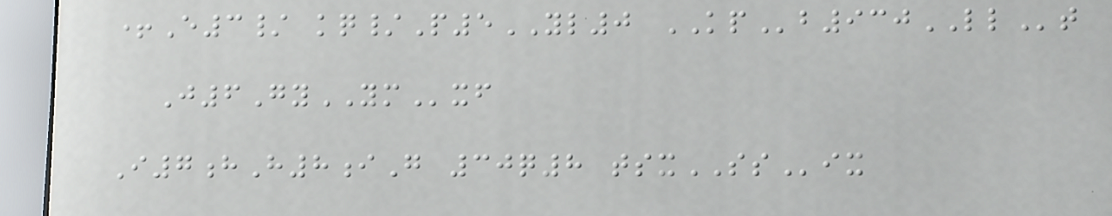+E3/ kq/P5YL0 KPb930LLt
J6GyYMxf
I7hH8iG 30q8 tsxSSix
